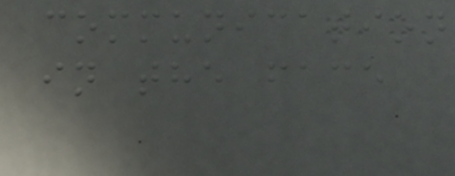communication
in the face
